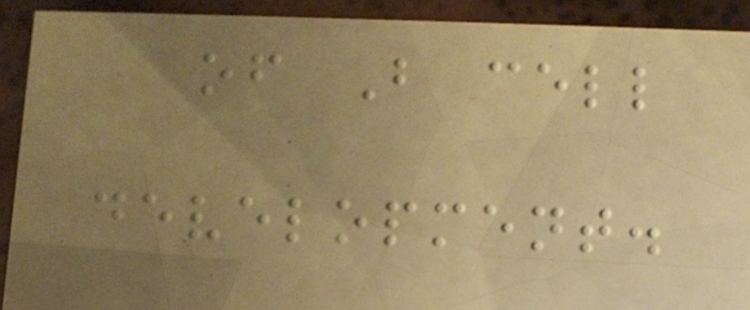of B cell
development.
